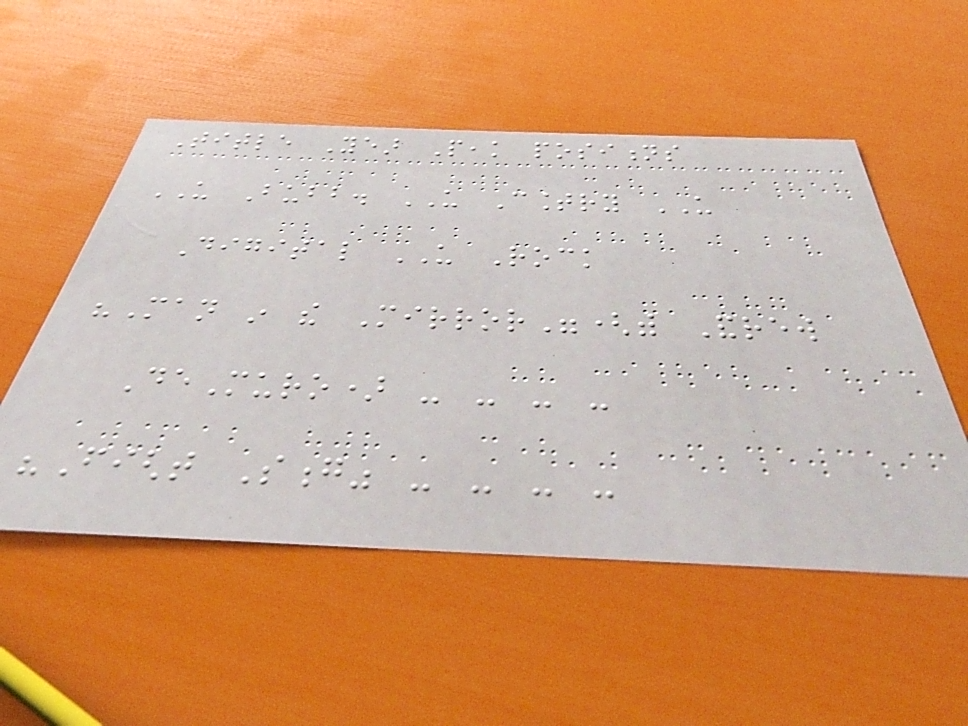Title Year Peak positions
US Bubb. US Country US
Digital US Rock
"Man in the Mirror"(with Andrew
DeMuro) - - - -
"Fight Song" - - - -
